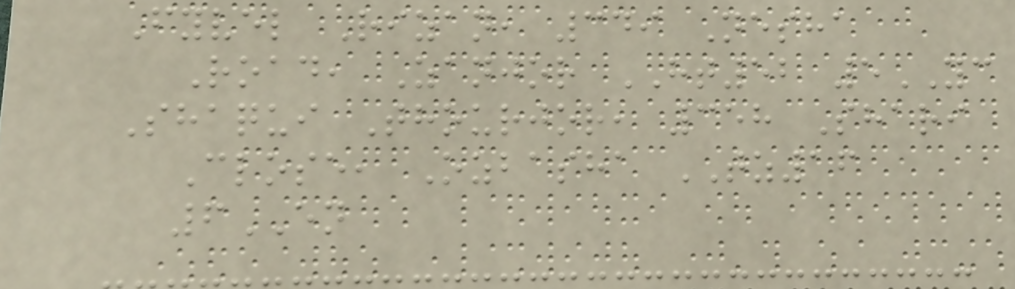Fyvel Rizan, 349 Nesha
Road, Zanjor HT52 5YC
Shaqui Thourjor, 358 Shari
Close, Ozbasha TZ16
6EN
